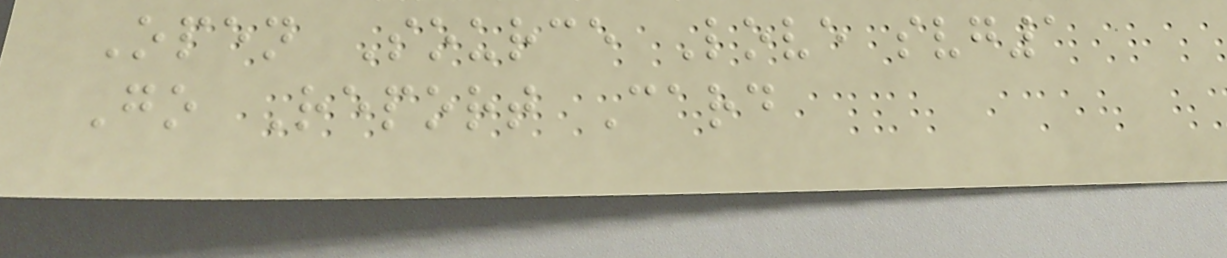Open Source Love svg1
Go Report Card
